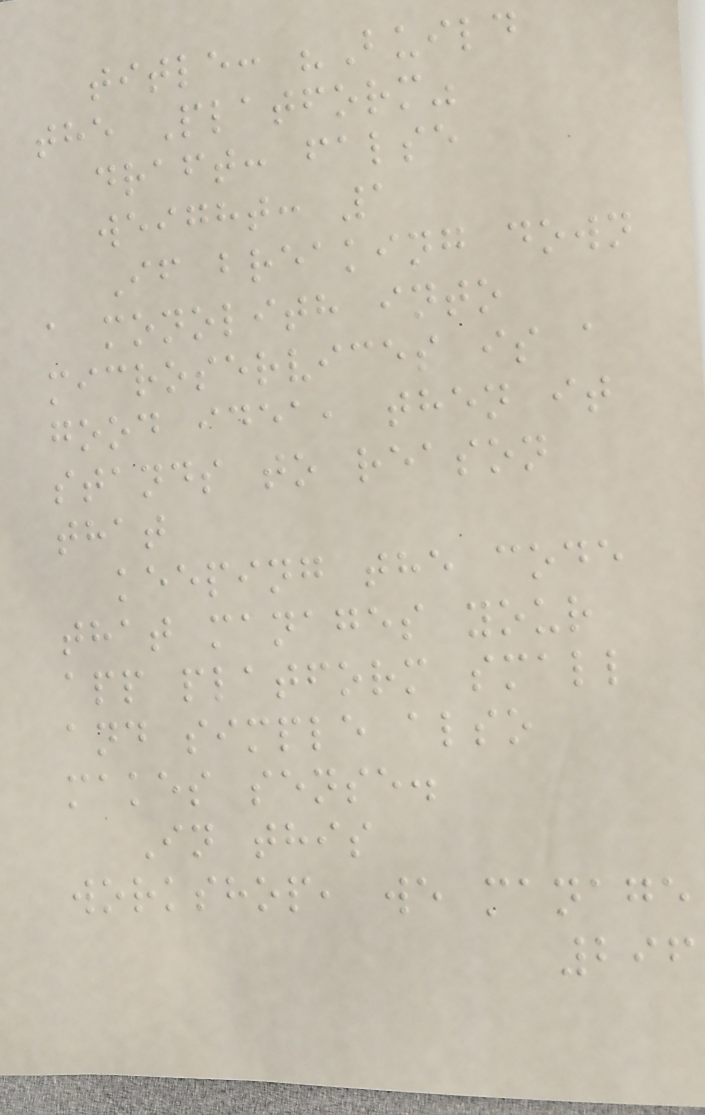title: "Build
the Platform"
draft: false
weight: 1
If breaking down
a monolith into
microservices is a
good idea, then it
stands to reason
that
keeping the code
that manages your
app platform small
and simple also
makes sense.
In this
workshop, we manage
296
